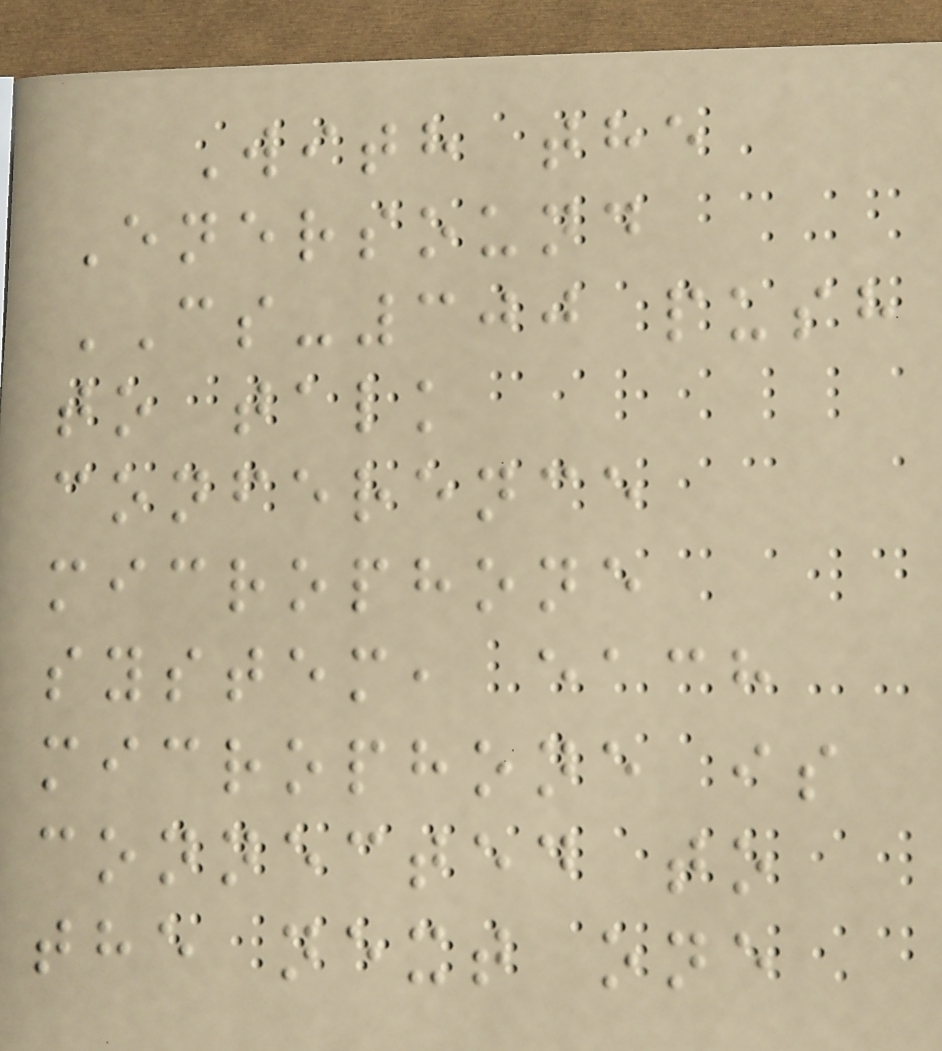With the
Enersound
CS-300 push
to talk
conference
microphone
system, each
microphone is
connected to
the next one
